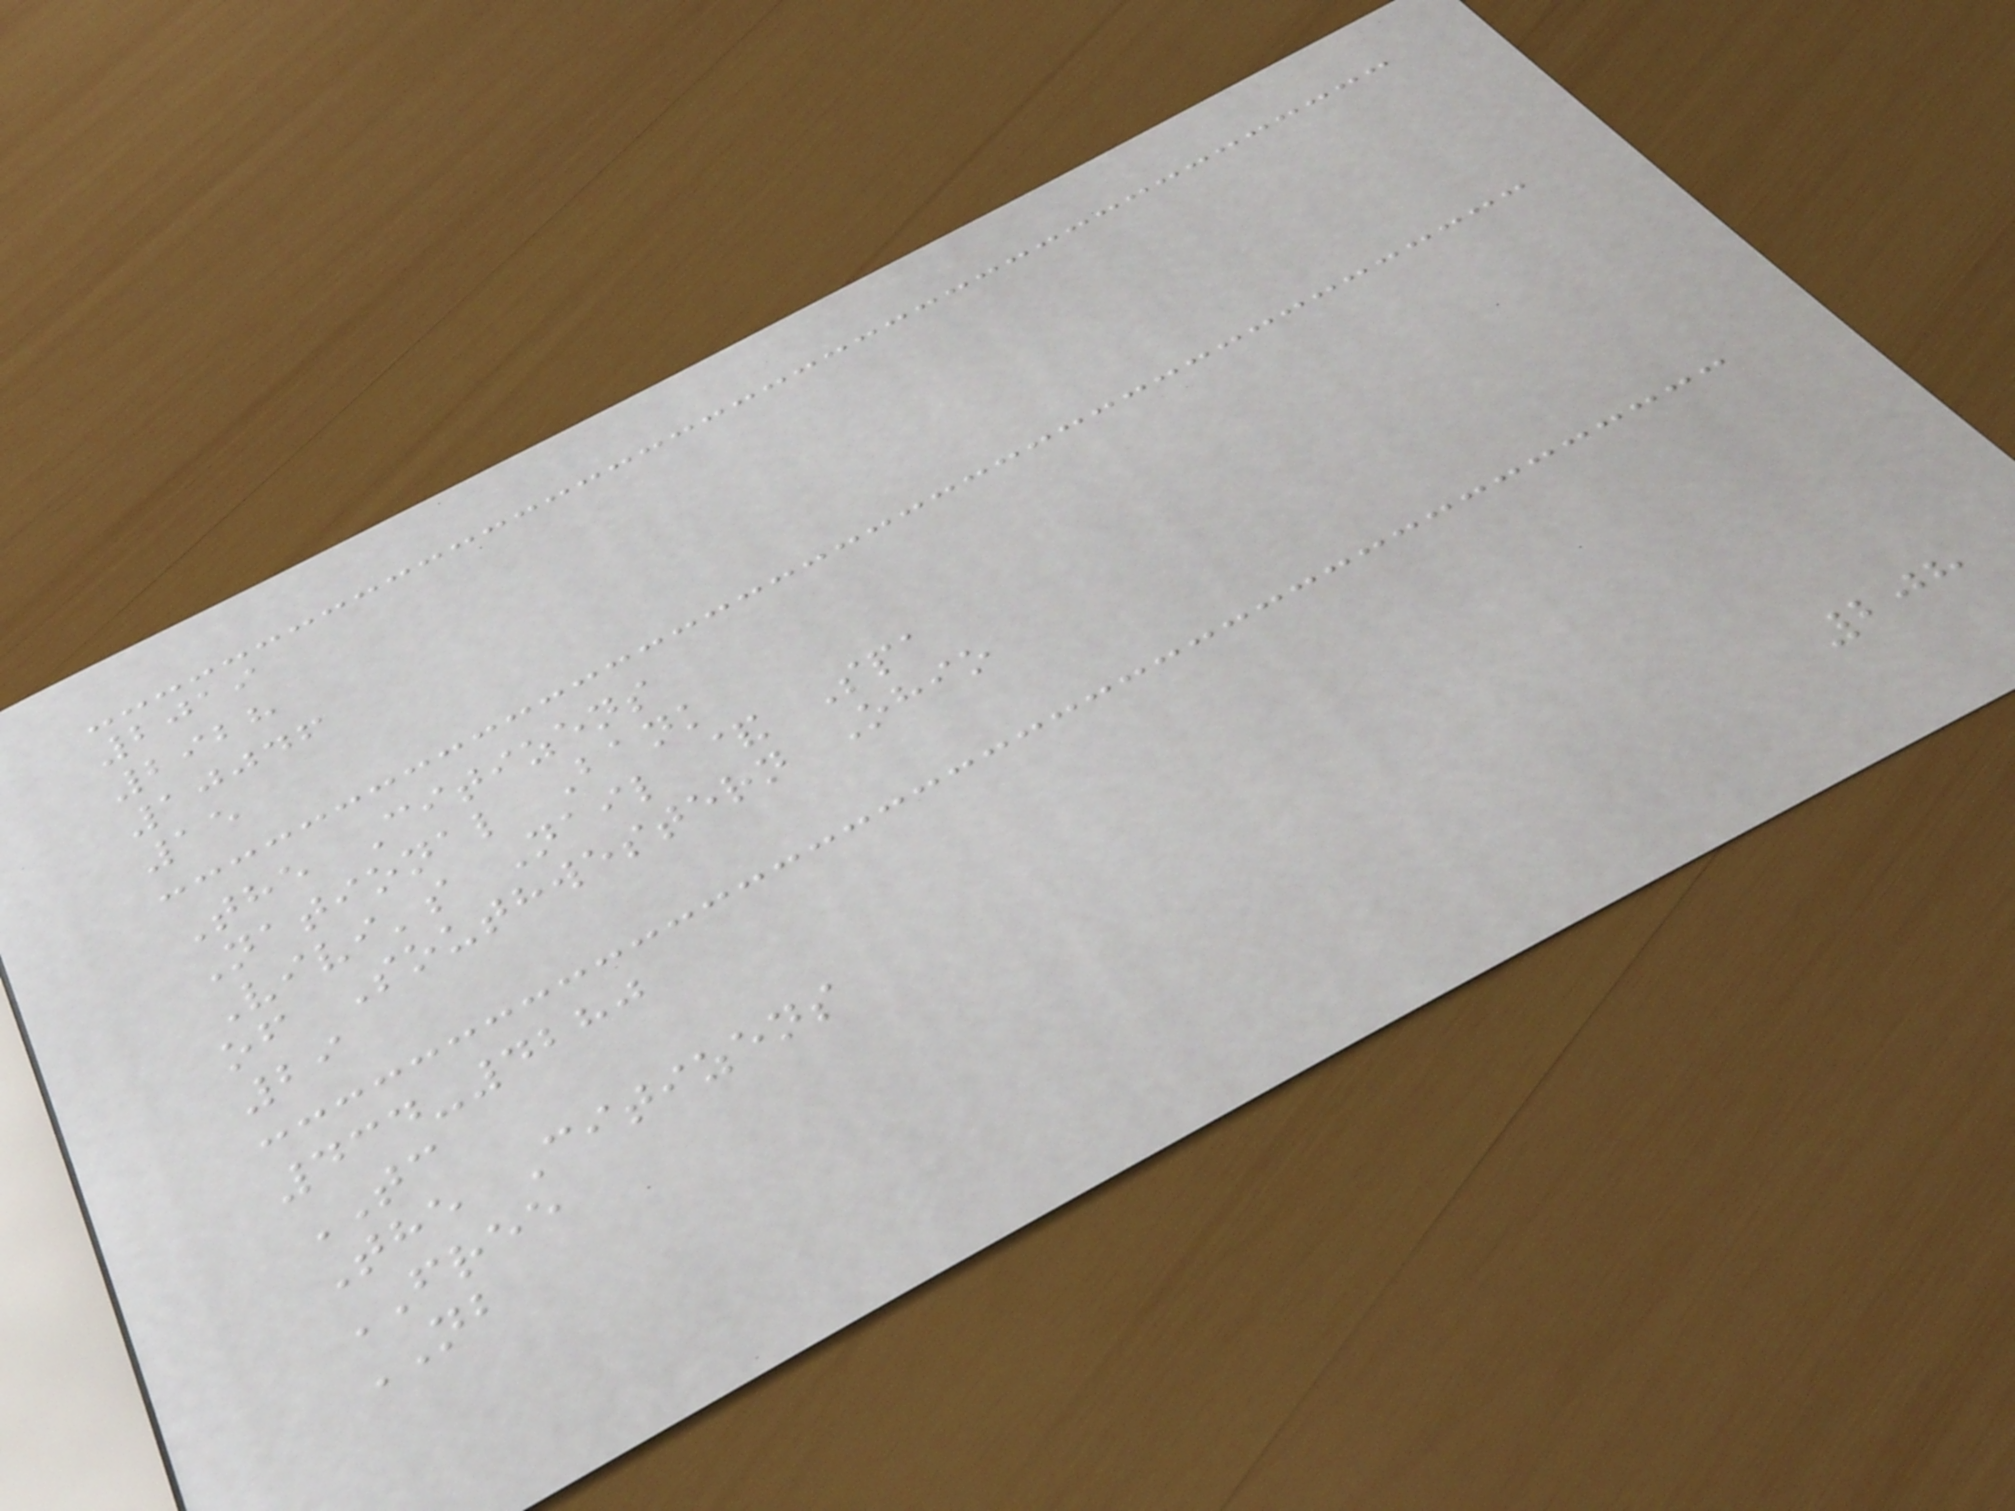2019
2928
10046
15
The Citizens
National Bank
Vivi's Nail & Spa
of Southwestern Ohio
29
434-4280
TC
The Citizens
FREE
NB
208
